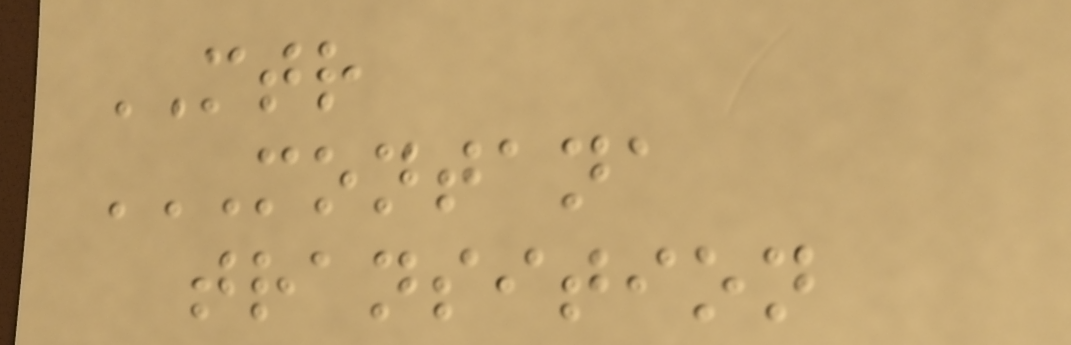MTR
MONTANA
TRANSITION
